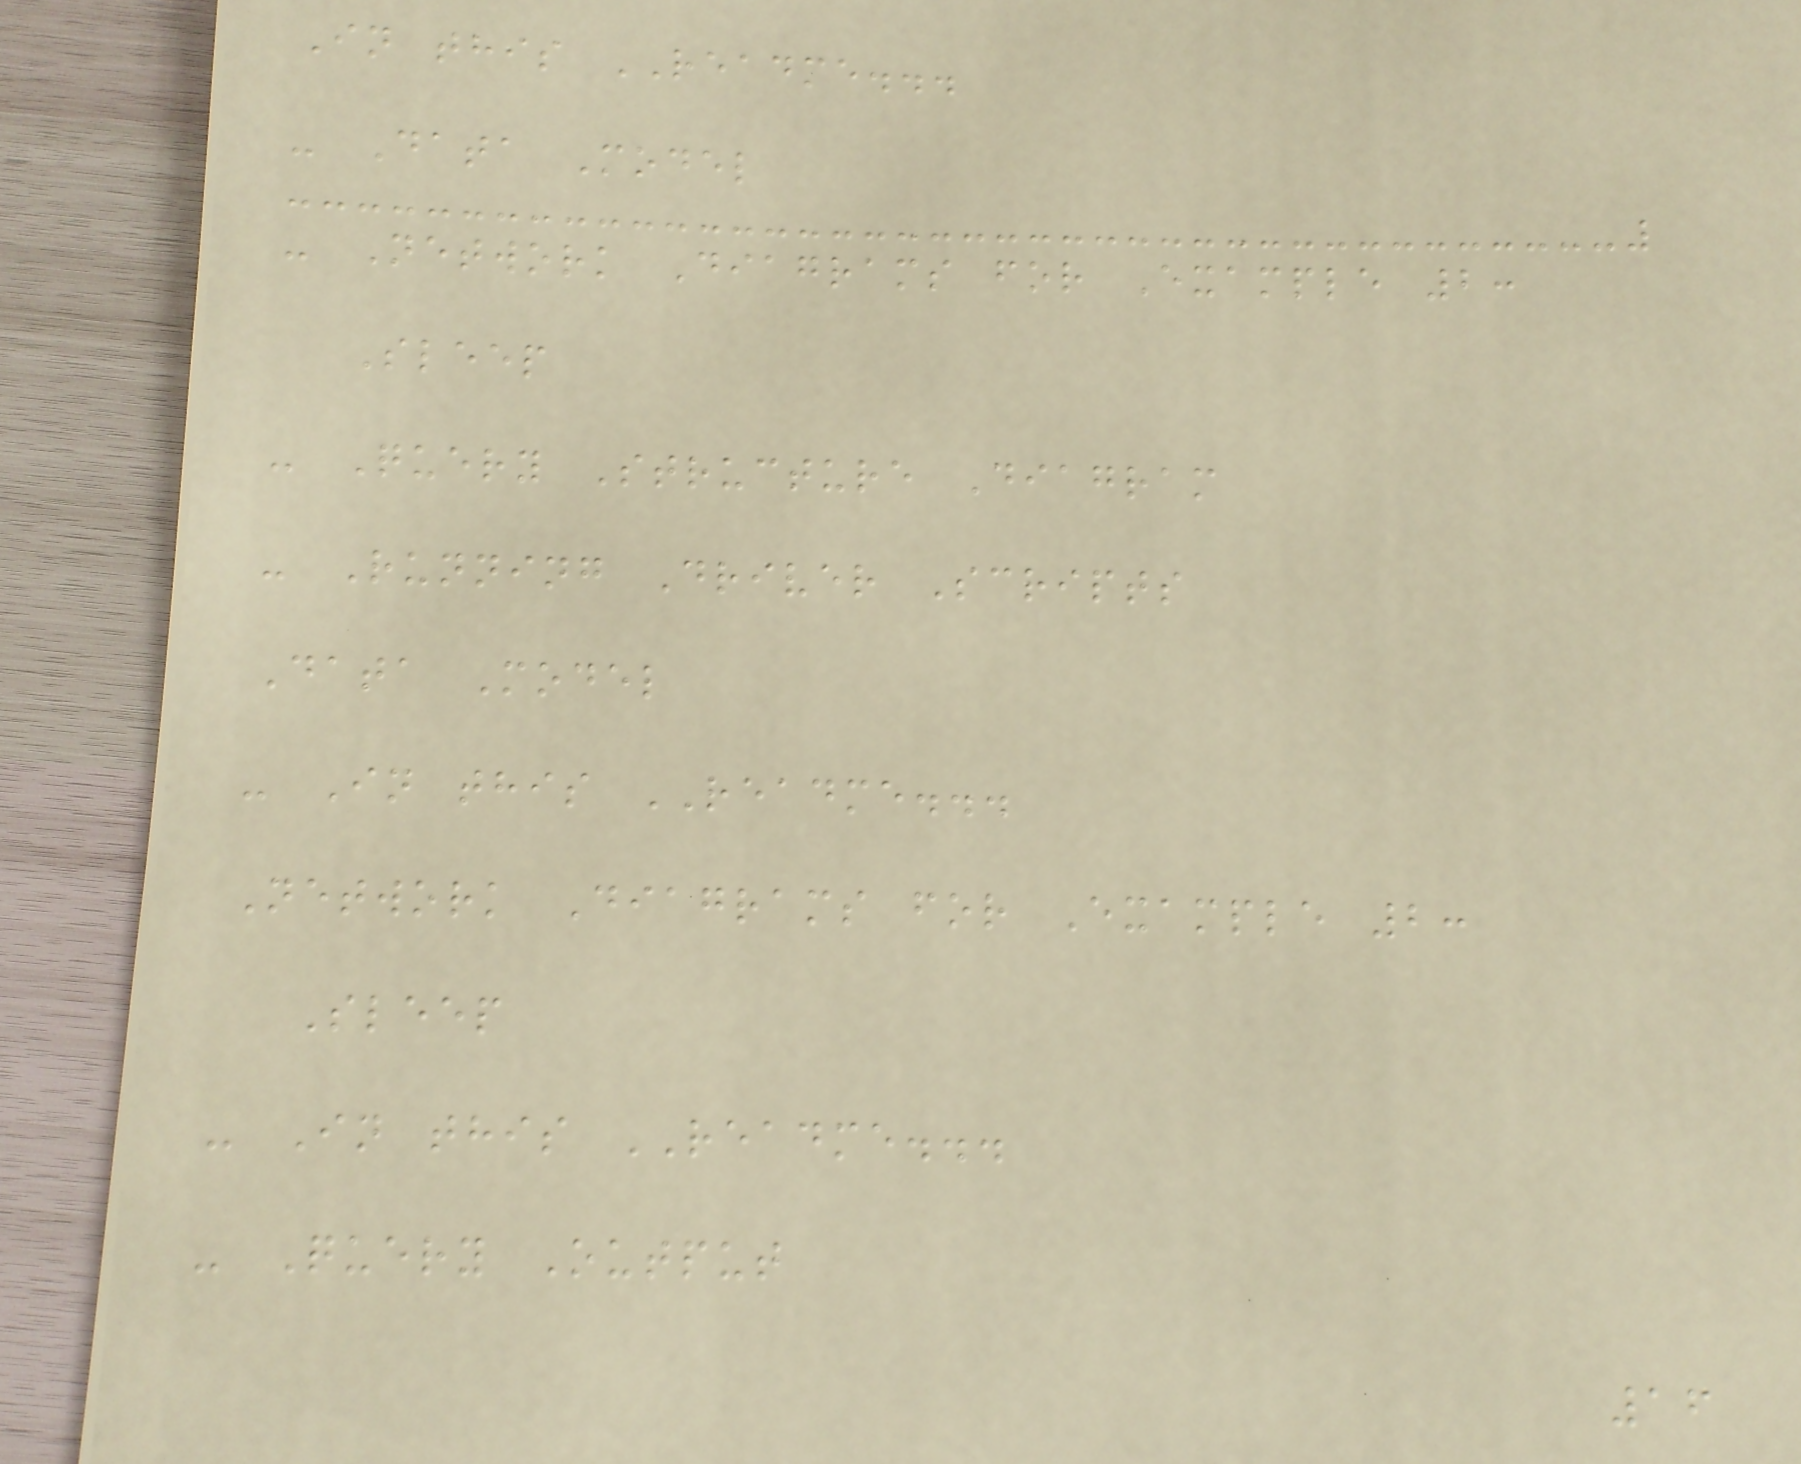In this README...
- Data Model
- Network Diagrams for Example 2:
Sleep
- Query Structure Diagram
- Running Driver Scripts
Data Model
- In this README...
Network Diagrams for Example 2:
Sleep
- In this README...
- Query Output
16
